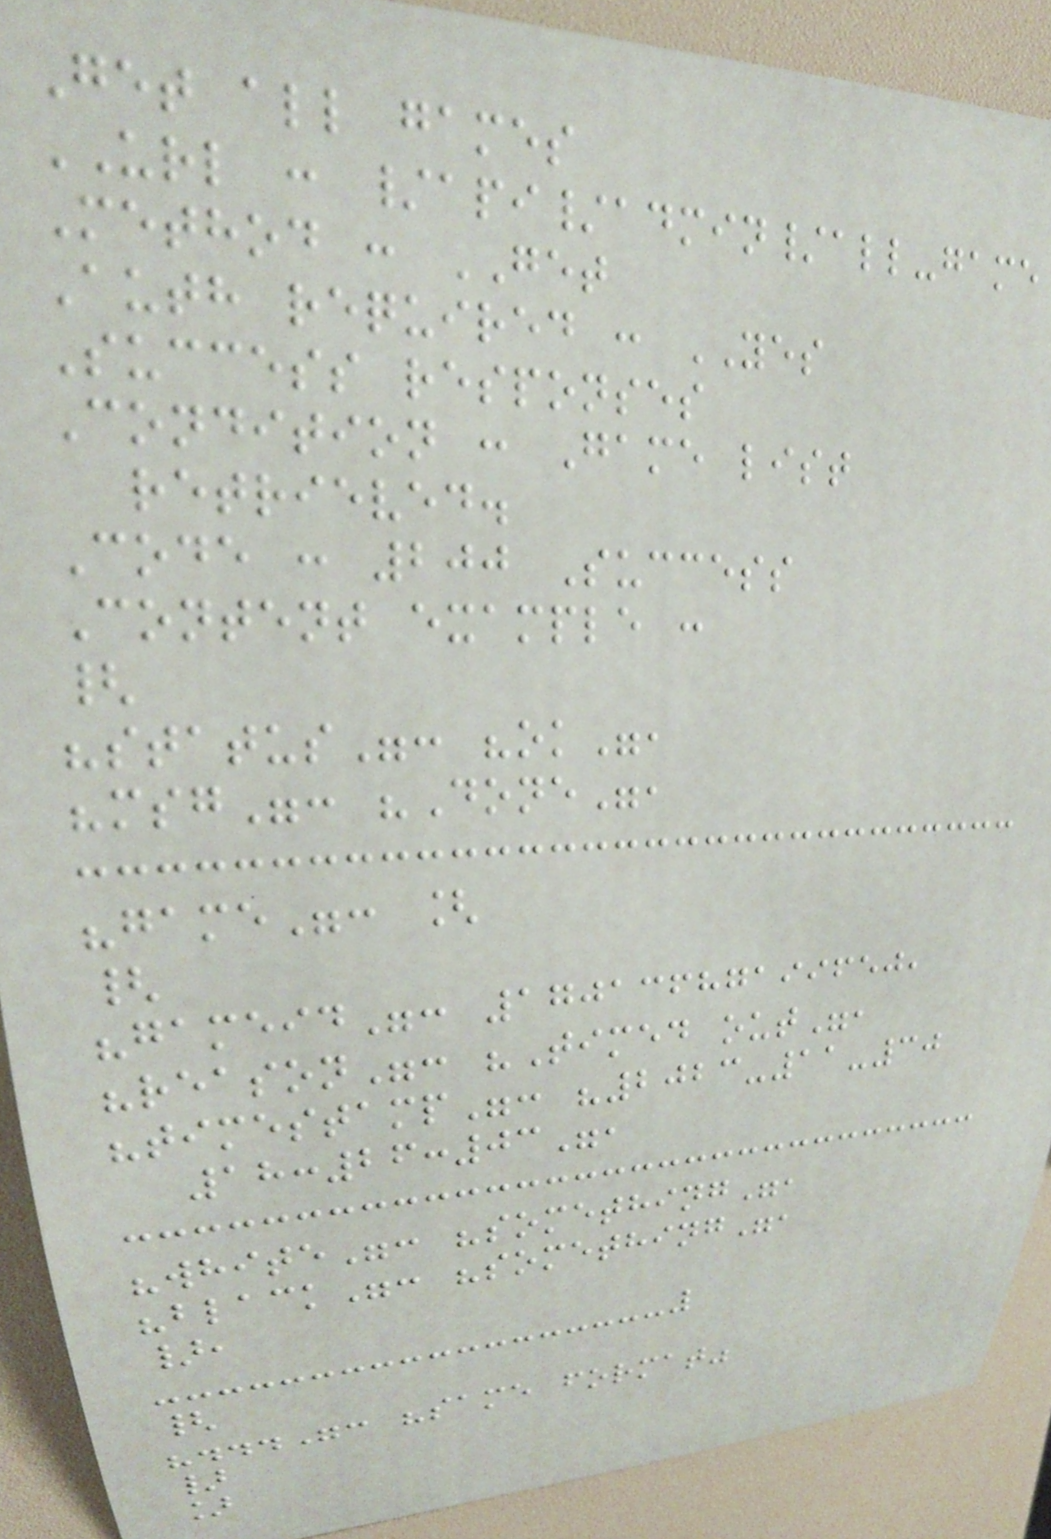Get all games
URL : /api/admin/all-game
Method : GET
Auth required : YES
Success responses
Condition : Game list
retrieved.
Code : 200 Success
Content example :
{
"status": "ok",
"msg": "Done",
"game": [
{
"gameid": 17013687199650,
"reason": "Timed out",
"timestamp": "2023-11-30
18:26:03",
"white": "something",
"black": "something",
},
{
"...": "same format"
}
]
